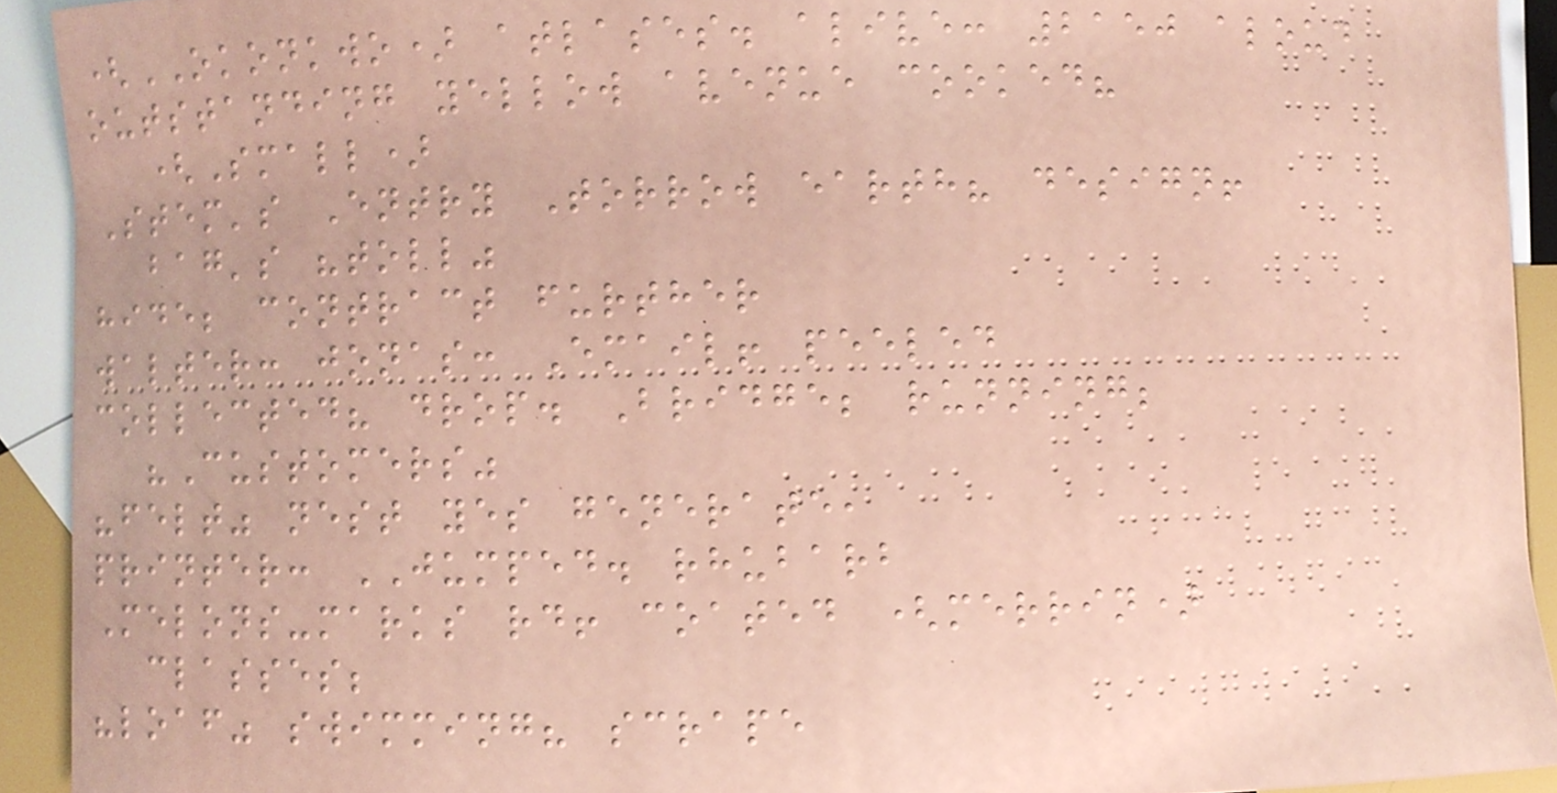(OKONKWO) atlases. alive: 2150 aloud
outstanding yellow avenue cooked?
(Small)
Stem's Entry Torrow earth? design!
bag's "toll"
hide; contract further
walter: jonas: Email! peeled
collected? drop. Bridge; running;
"Customers"
"felt" nest yes generate,
printer: JUMPED. rhubarb
Melons-marks rd! coated (merrin)
classes;
"loaf" swimming? scrape
